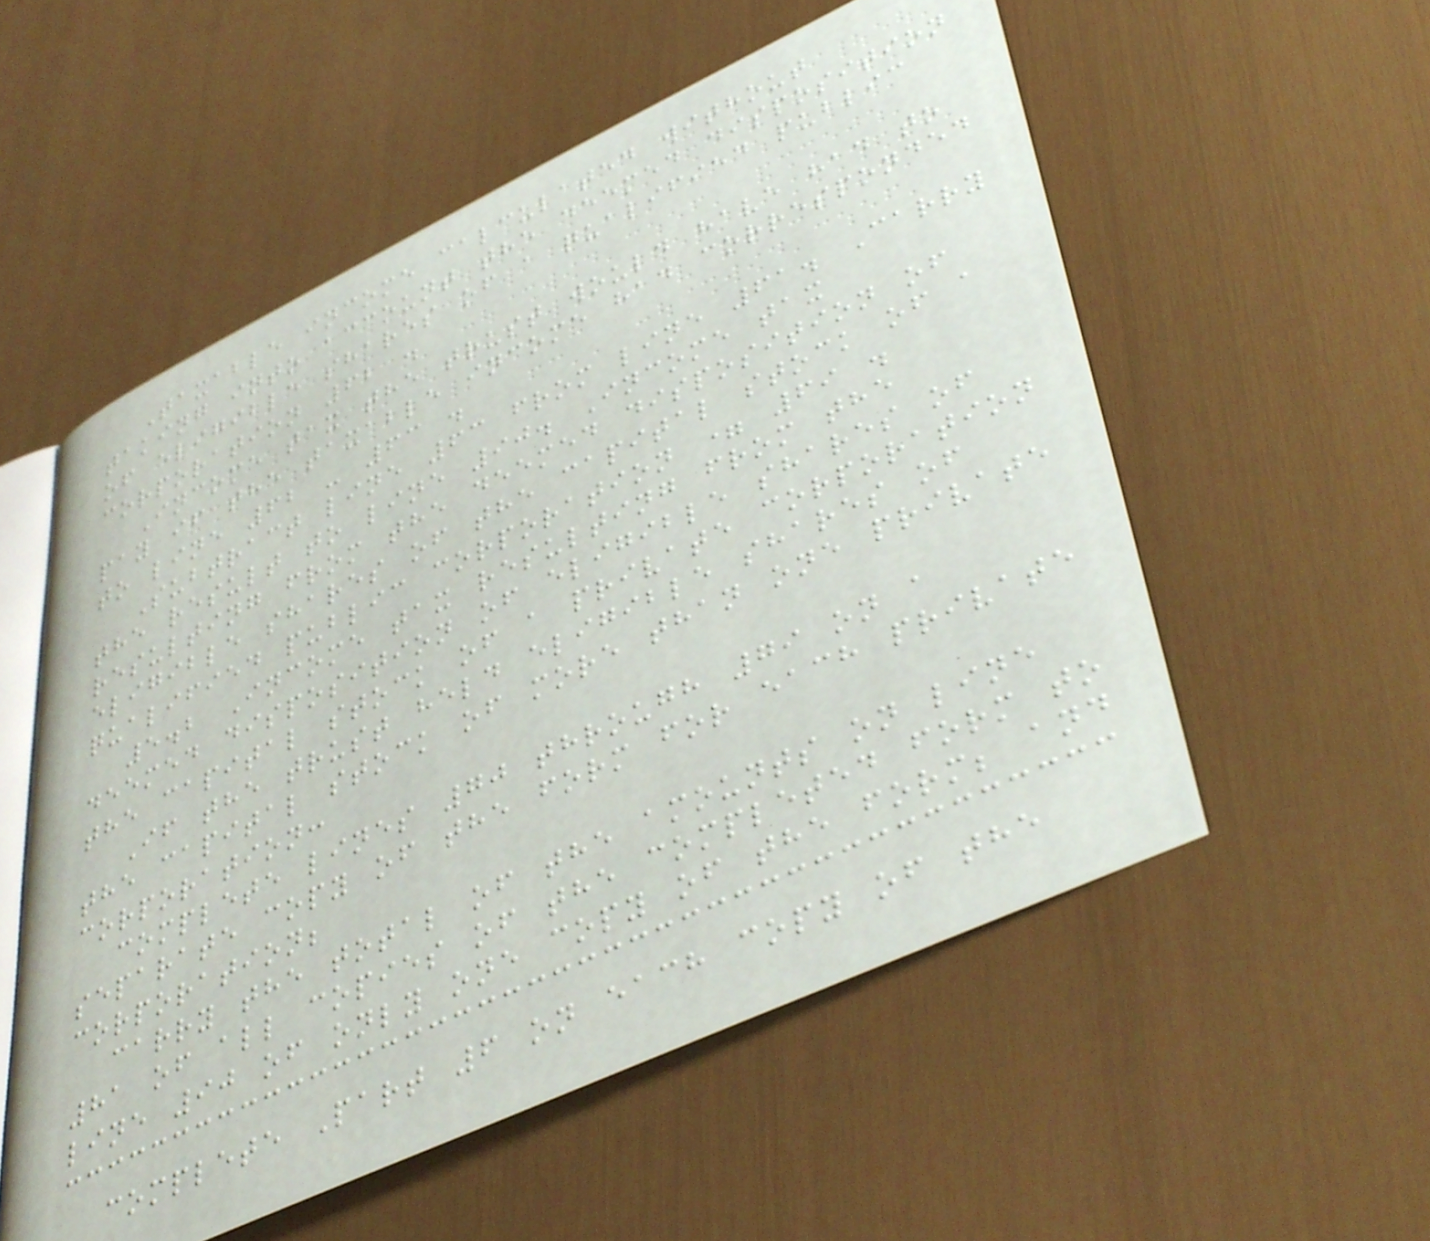Taxable income calculated without
taking into account the deemed disposition
of eligible shares of a qualified public
corporation 62 .
Income tax the trust would have had to
pay if the taxable income had corresponded
to line 62 - 63 .
Subtract line 63 from line 61. Carry
the result to line 90. Income tax
resulting from the deemed disposition of
eligible shares of the capital stock of a
qualified public corporation = 69 .
5.2 Income tax resulting from the
deemed disposition of eligible shares of
the capital stock of a private corporation
If the trust held eligible shares of
the capital stock of more than one private
corporation:
complete lines 70 through 79 on a
separate copy of the form for each private
corporation;
carry the total of the amounts on line
81 of all copies of the completed form to
line 90 of only one copy of the form; and
complete Part 6 on each copy of the
